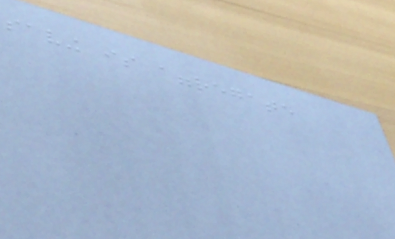saving is aggregate
